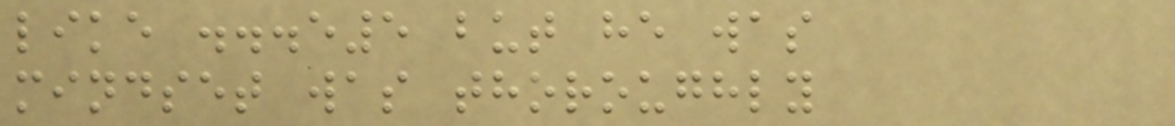like ...e5 but he was
mindset was thoroughly
